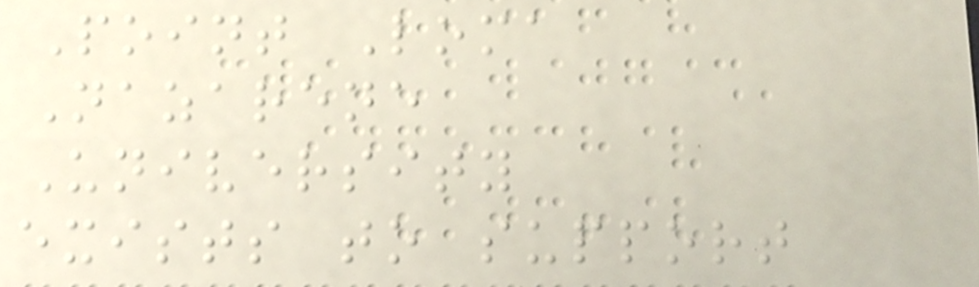Point Loma
Nazarene
University
exists to support
